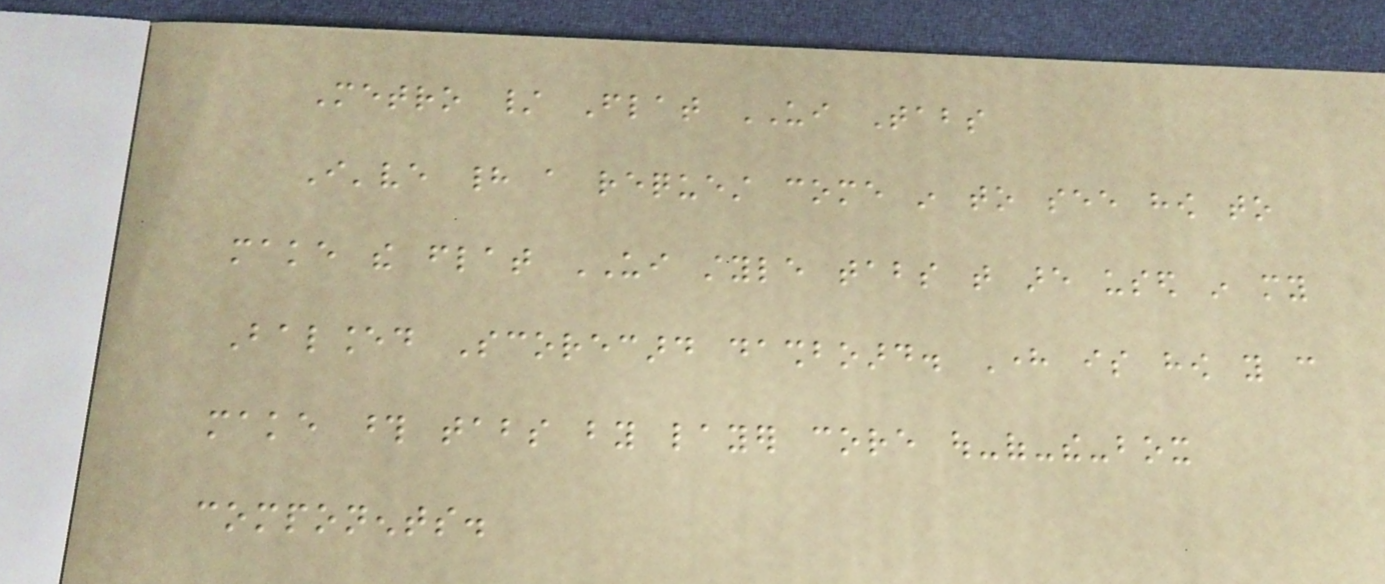Metro / Flat UI Tabs
I've had a request come in to see how to
make the flat UI style tabs that are used in my
Balanced Scorecard dashboard. Here is how you can
make those tabs by layer core out-of-the-box
components.
